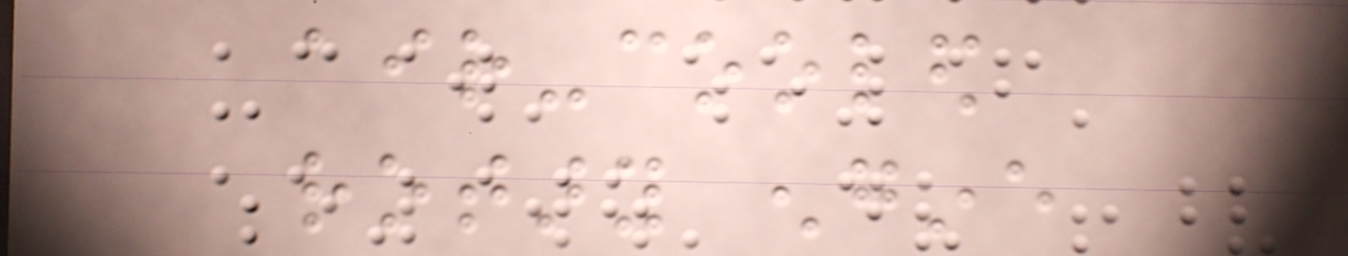air-cooled
rotary engine
